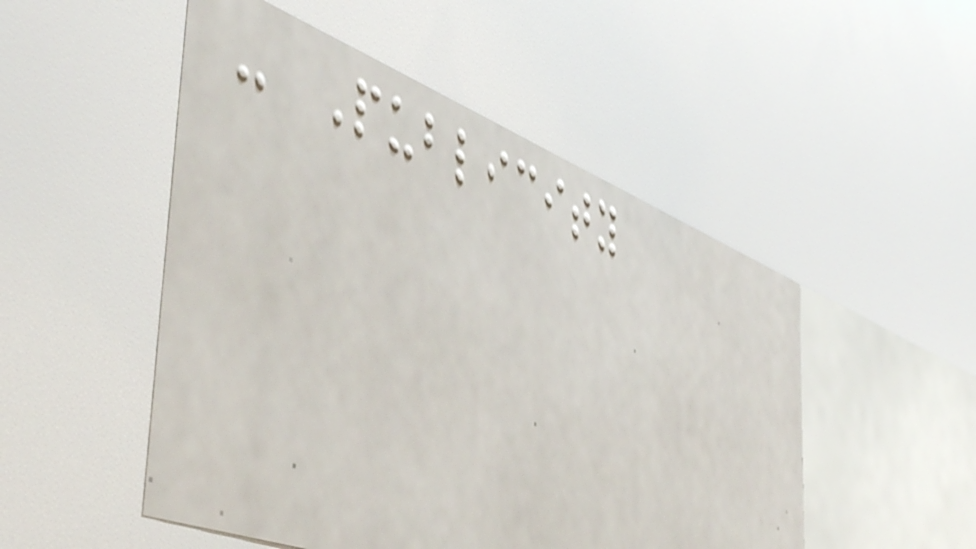- Publicity
